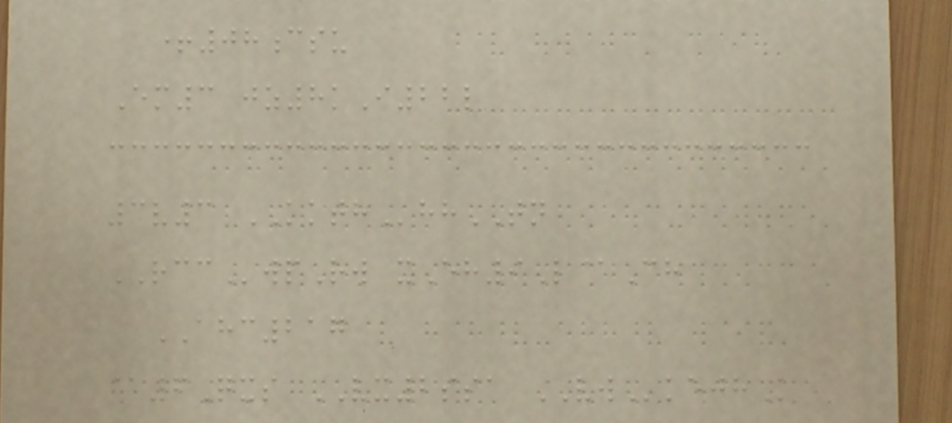+08csu
Em3 jz8kI22l
3v3 KKTHhhTN
RCCwpRw xEh9L@Ch
AHC217
@6Qxs VX2ssa VWkejhK
